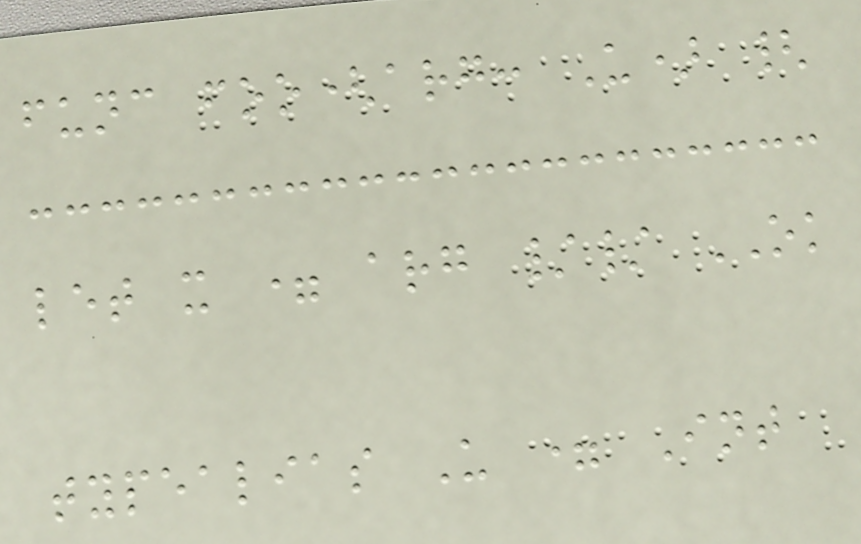func foo(arg: U) {
let x = arg // OK
typealias U = Int
